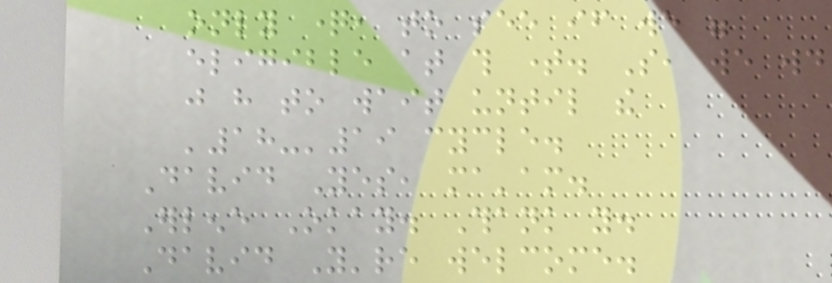only question, to see if we were
eligible at this time. So, we would
just have to wait until the
'18-'19 cycle.
David Yes, ma'am.
Erlene Okay. Thank you.
David You're welcome.
